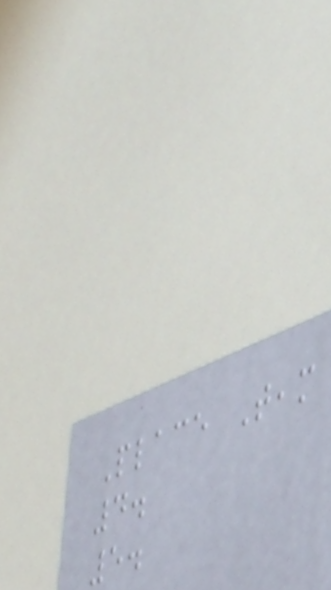Place Team
4.
5.
